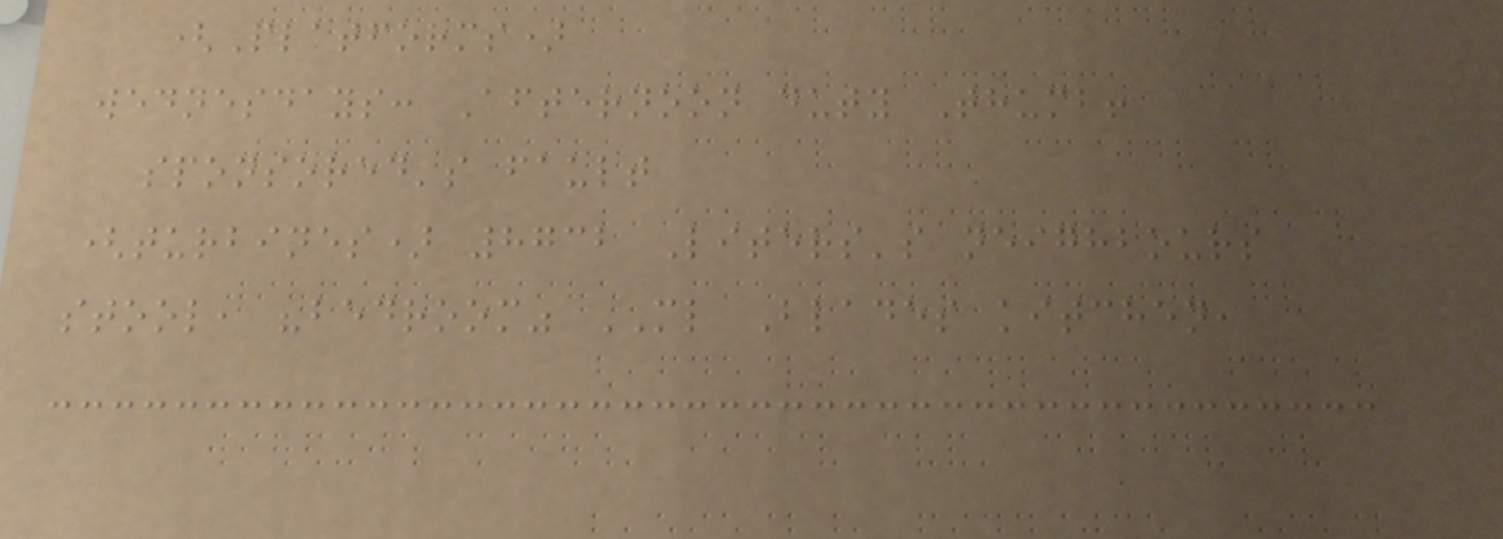(Platforms)
wednesdays: Afternoon duty Thumb!
sponsored's fault
(turbines) 8732 Liters's neighbours
stool, "bedroom" ML Blades kitchen,
